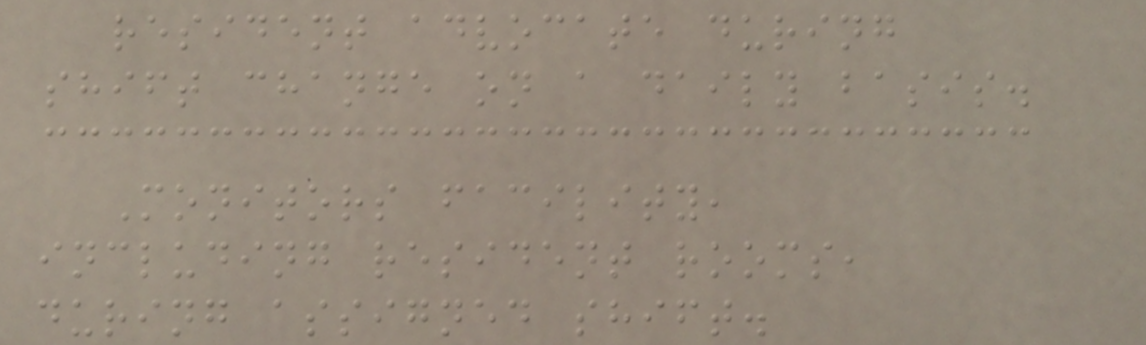resident advocate during
shift change on a daily basis.
Monitors facility,
including resident rooms,
during assigned shift.
